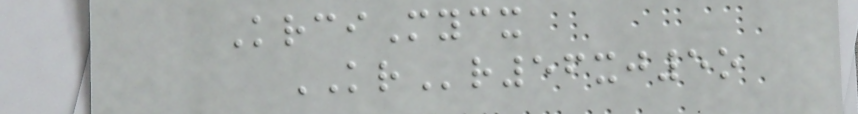KrciMycx
KRr56xj5o
